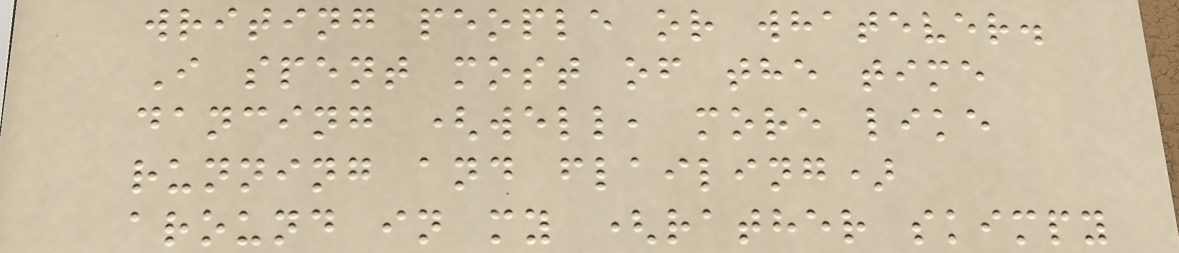writing people or whatever.
I spent most of the time
dancing (well, more like
running and flailing)
around in my (rather skimpy
